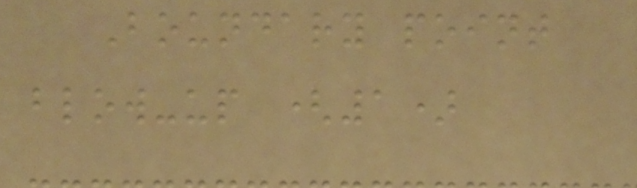Boundary point
blow-up (1)
